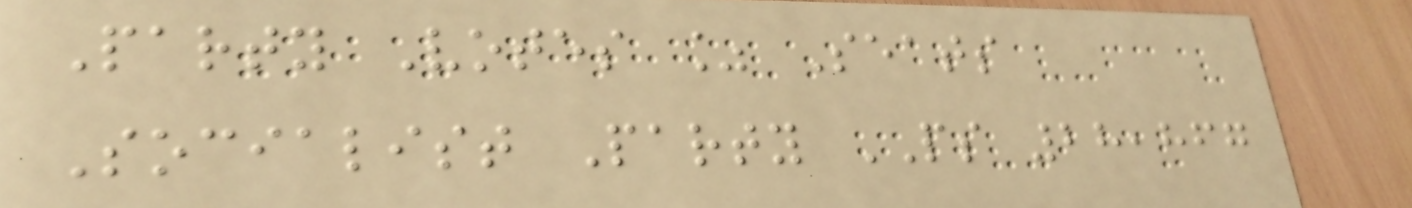Party Votes % Seats
Socialist Party PS 28,867
